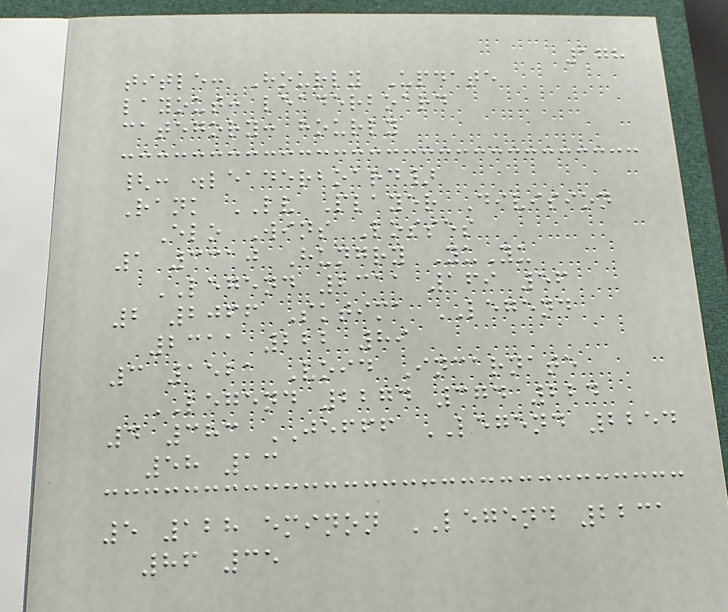178
title: Hourly Update
layout: leaderboard
category: hourly
{: .leaderboard}
Rank LV Player Division
Elo Wins Losses
1 3310 Hungry YuYu
LEGEND 2311 169 56
2 2066 Sktima LEGEND
2311 222 89
3 1521 Void Incarnate
LEGEND 2274 374 224
4 383 JEFFF LEGEND 2254
58 13
5 128 eminon LEGEND 2231
86 35
